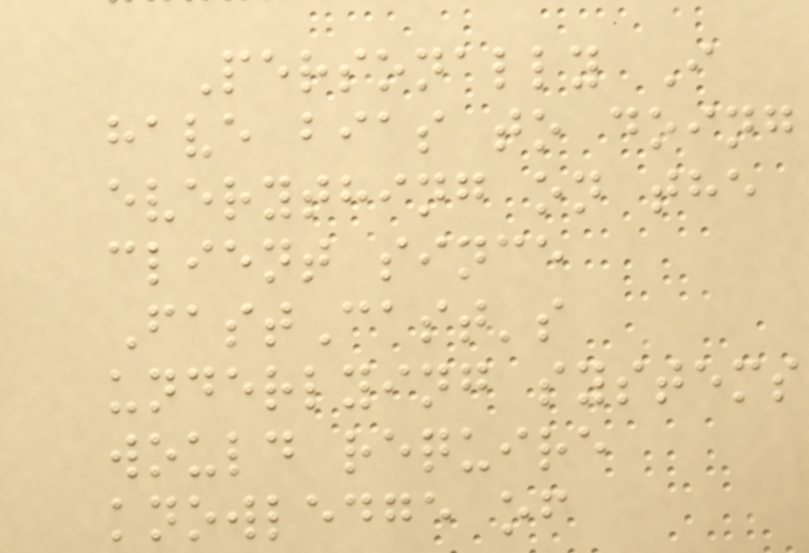Personally I
have bias to doing
everything on the
client since
FastCast's
underlying systems
would require
knowledge of
